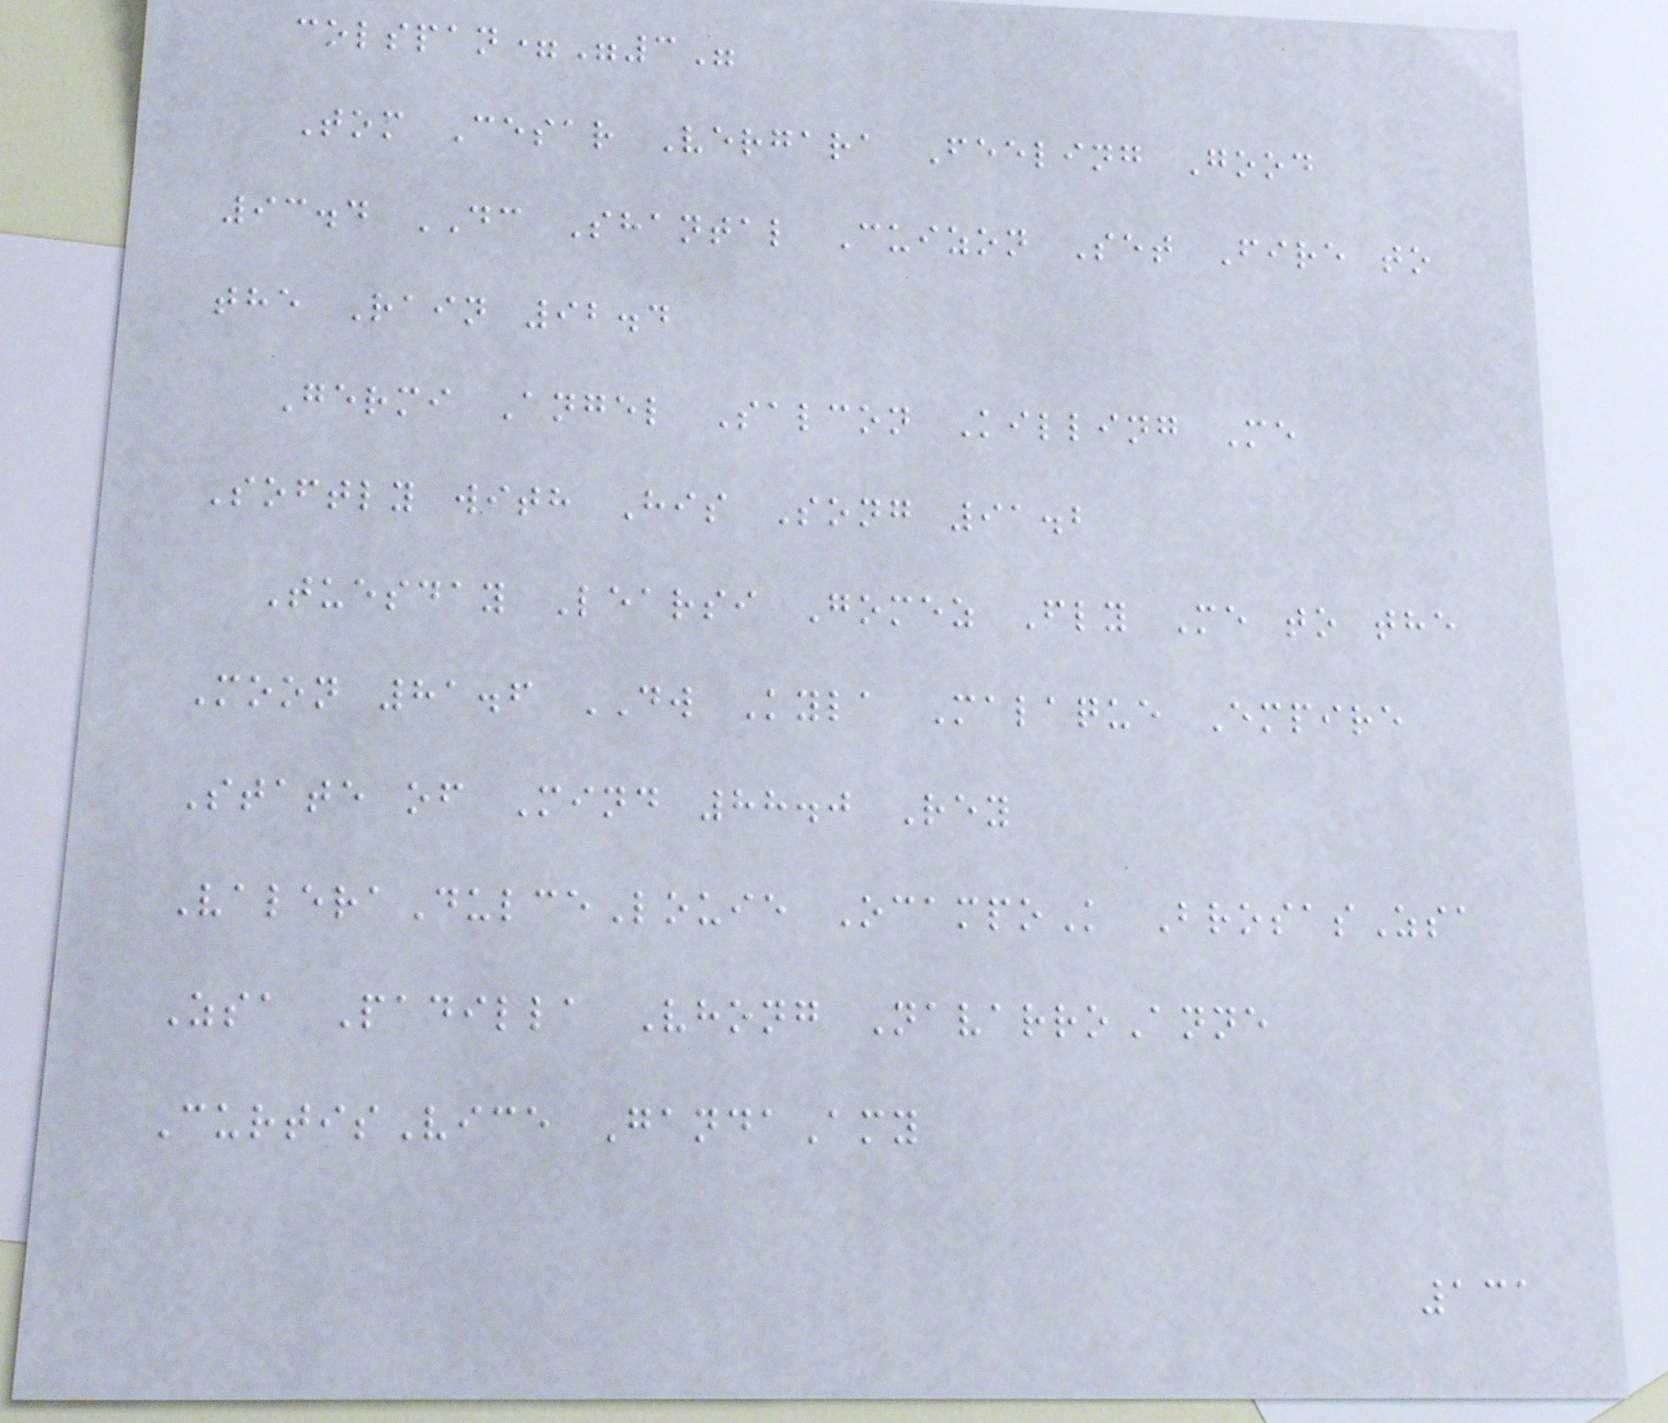colspan="3"
Tom Cesar Vergara Feeling Good
93.4 DC Shantal Cuizon Set Fire to
the Rain 92.4
Germi Angel Salcon Killing Me
Softly with His Song 91.2
Tuesday Learsi Gomez Fly Me to the
Moon 81.6 DW Kyla Malaque Empire
State of Mind 88.0 Rey
ValeraDulceLouie OcampoK BrosasZsa
Zsa Padilla Vhong NavarroAnne
CurtisVice GandaAmy
131
